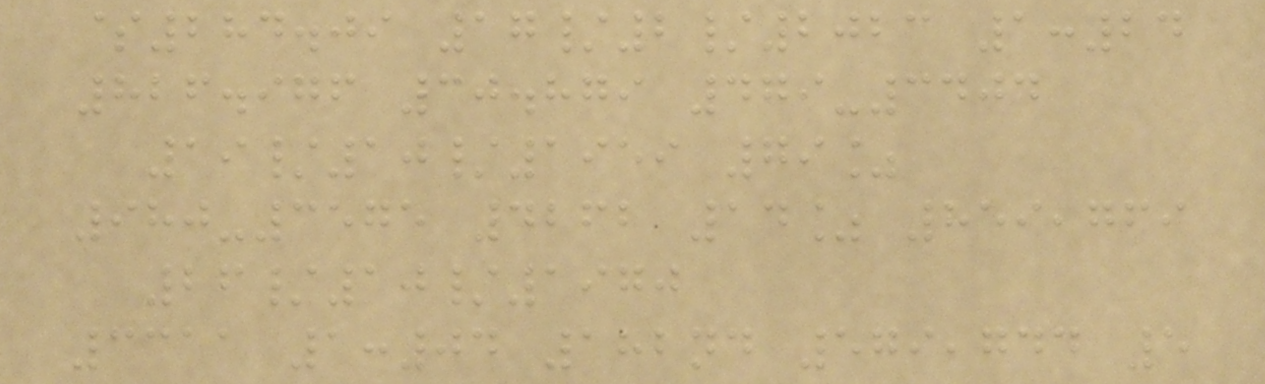$284.09 17/2/2023 1:24
826.976 30.879 479-3404
19/10/1959 79%
980-3575 4262 14% 859,769
26/10/1970
3311 1:04 182nd 579,744 5
